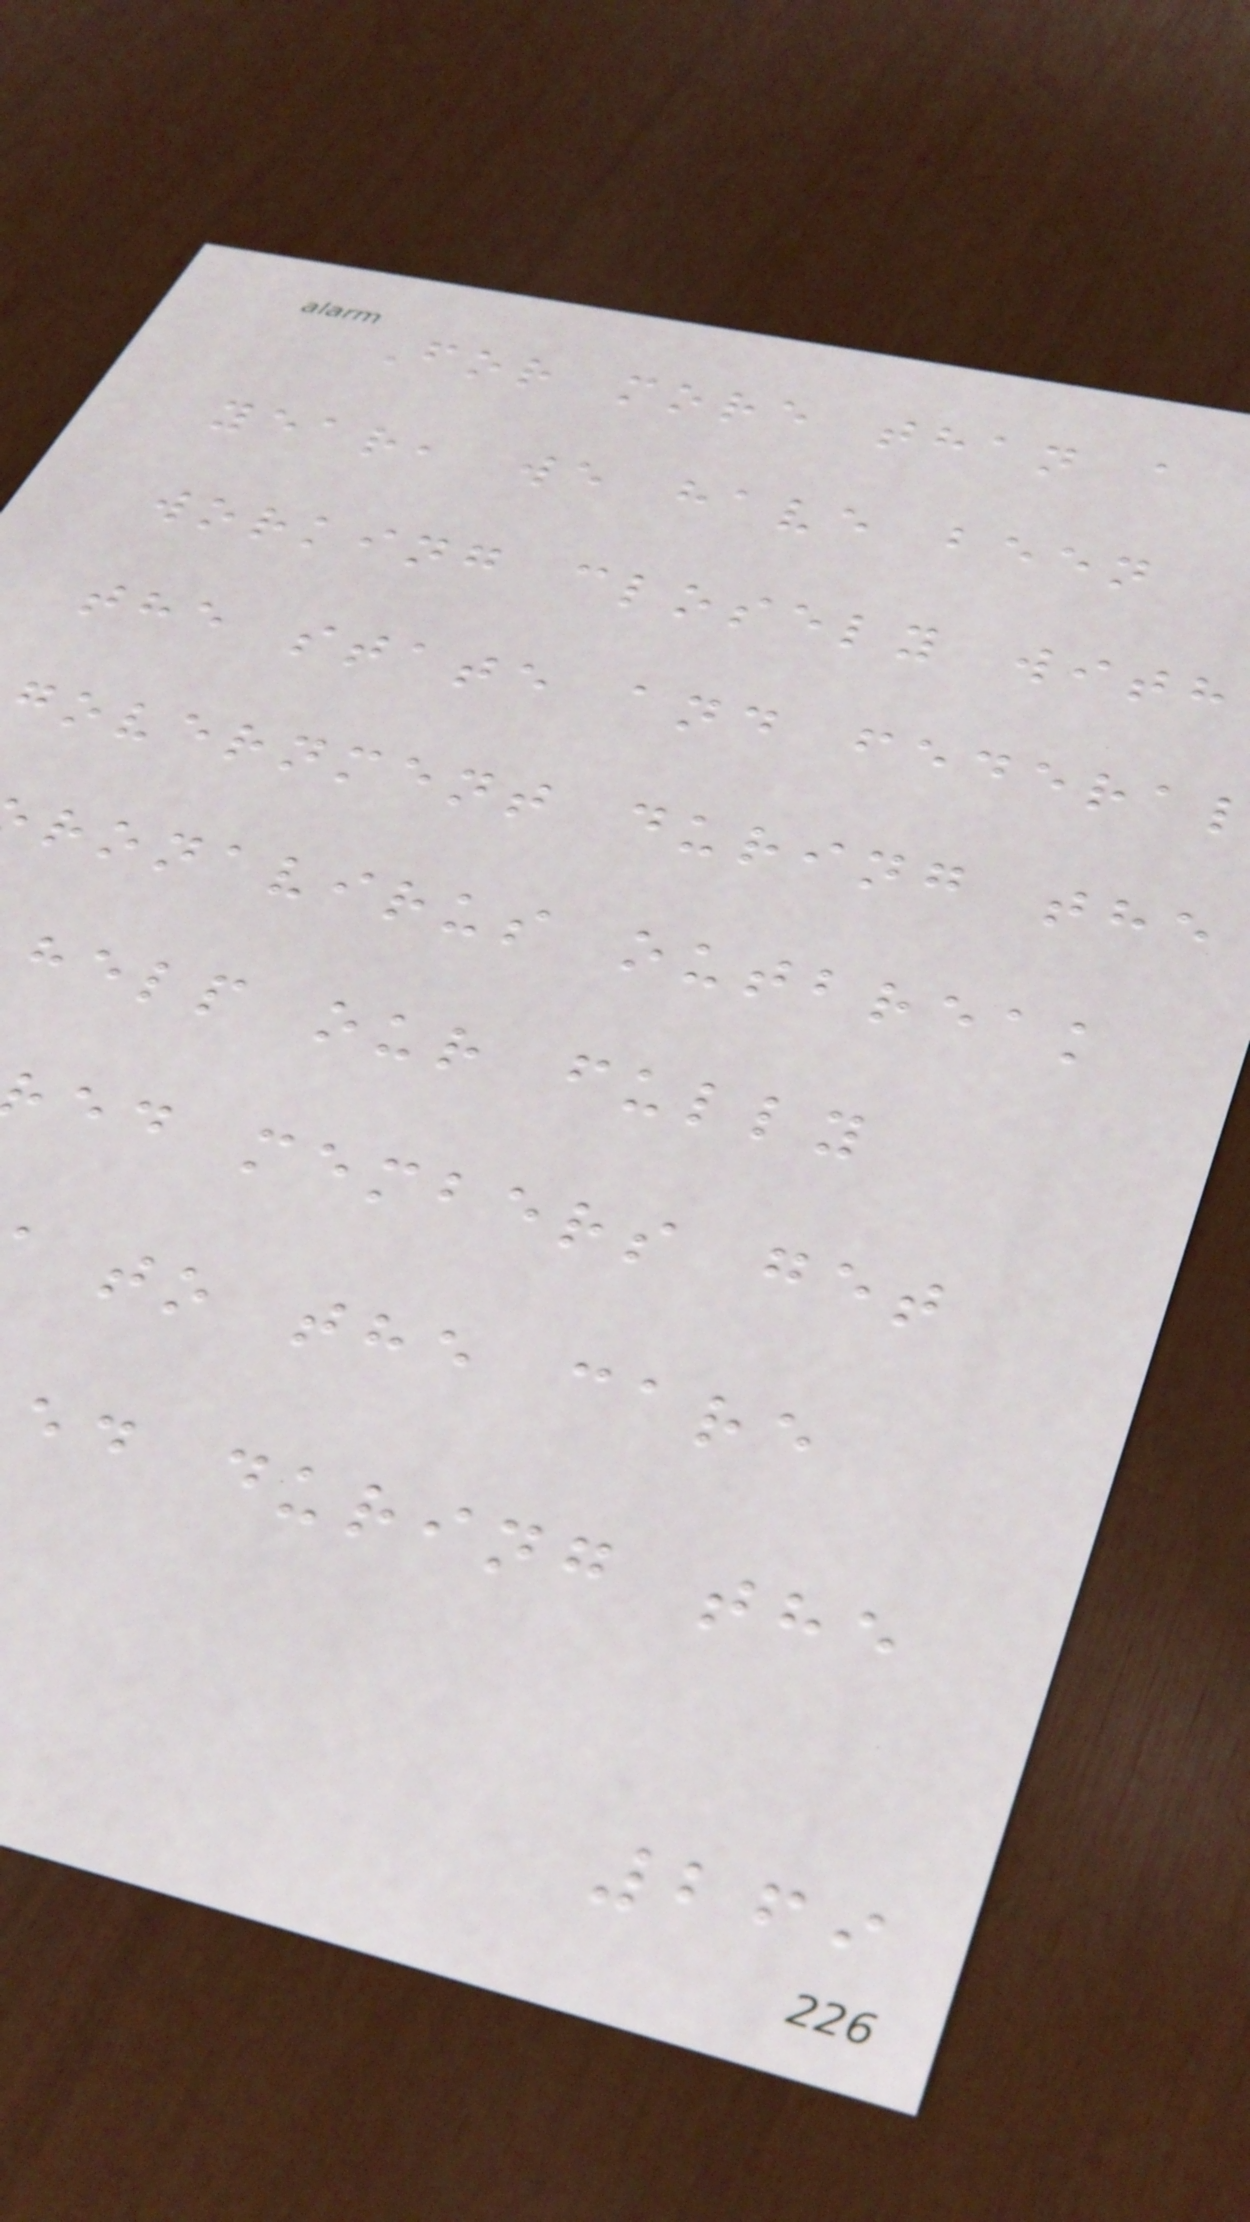For more than a
year, we have been
working closely with
the state and federa
government during the
ronavirus outbreak
help our fully
ed members get
to the care
ed during the
269
